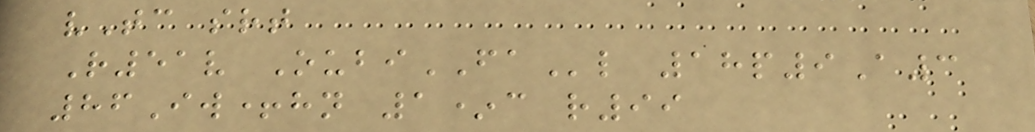vTc srt
R51v OubiFAl 18p9A3
86Iw+hn 1*c r99
